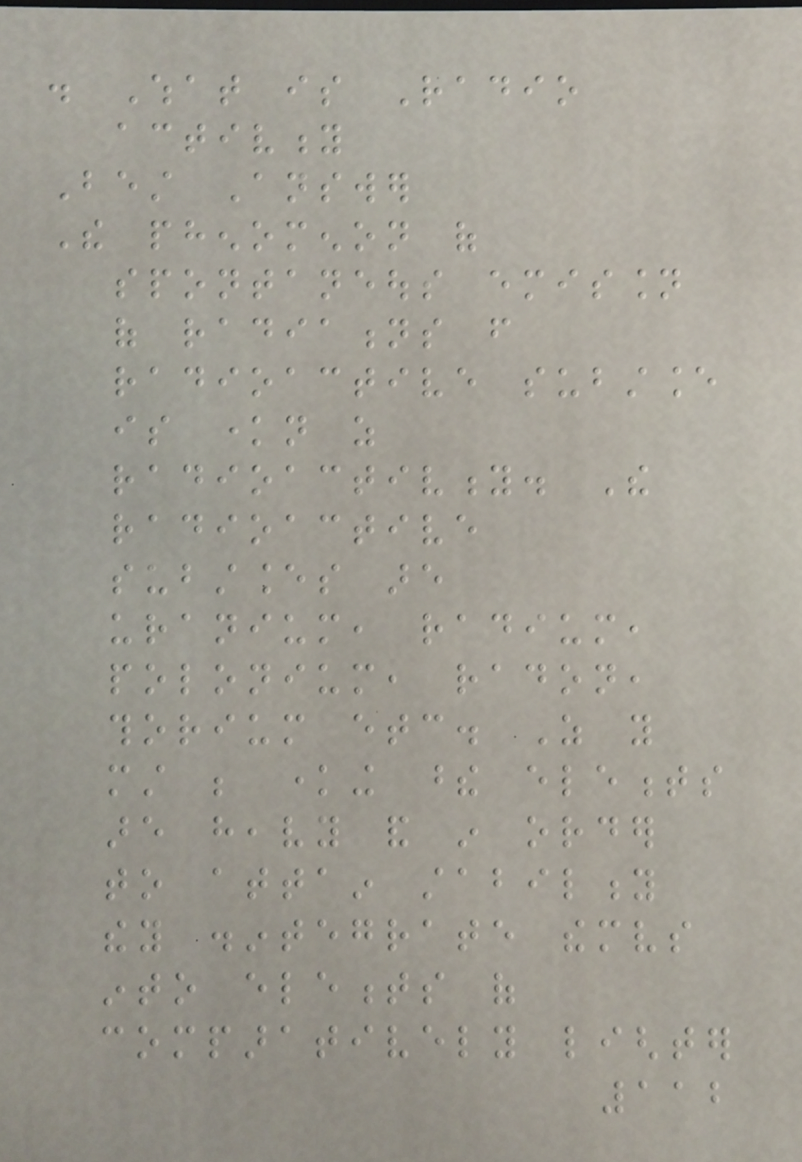. What is Radio
activity
Best Answer
The phenomenon of
spontaneous emission
of radiations from
radioactive substance
is known as
radioactivity. The
radioactive
substances are
uranium, radium,
polonium, radon,
thorium etc. As you
must be knowing these elements
are heavy and in order
to attain stability
they disintegrate themselves
into elements of
comparatively lighter
112
